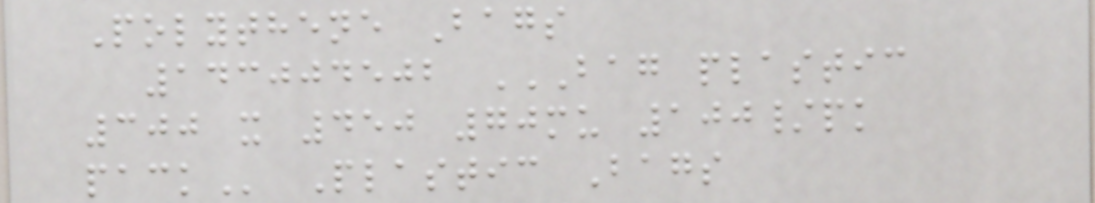Polythene Bags
143004502 BAG PLASTIC
300 X 450 70MU 100/PK
PACK Plastic Bags
